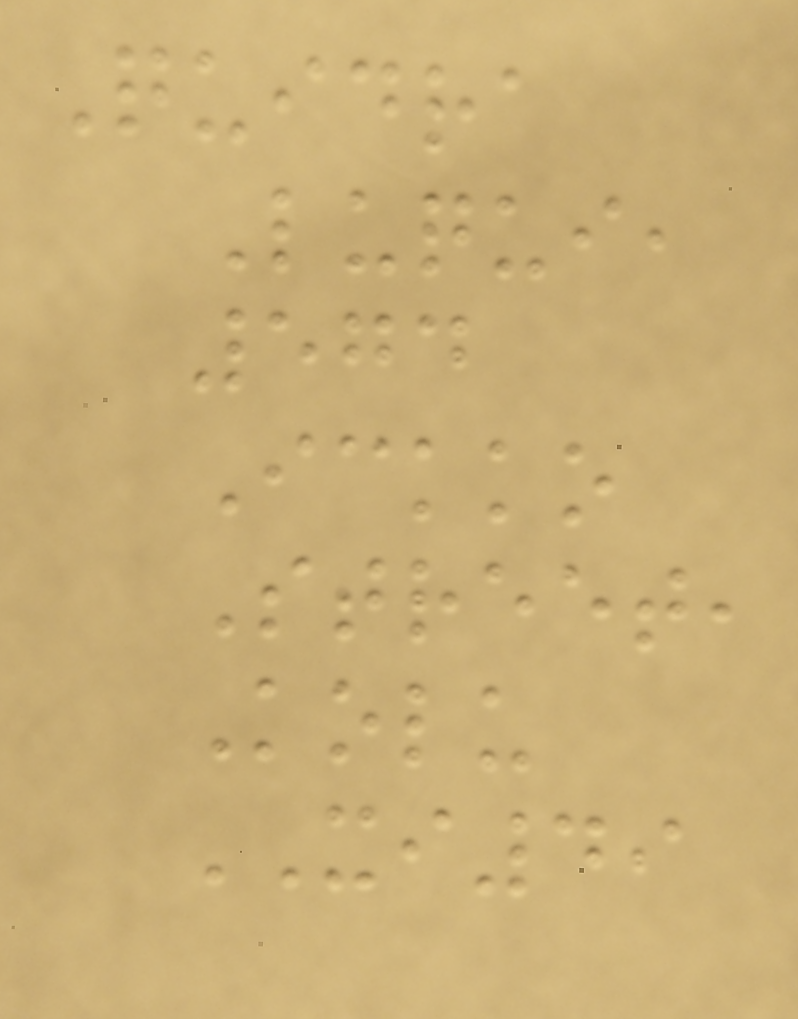Quidra
Luqui,
574
Ickko
Street,
Kolu
XI49
